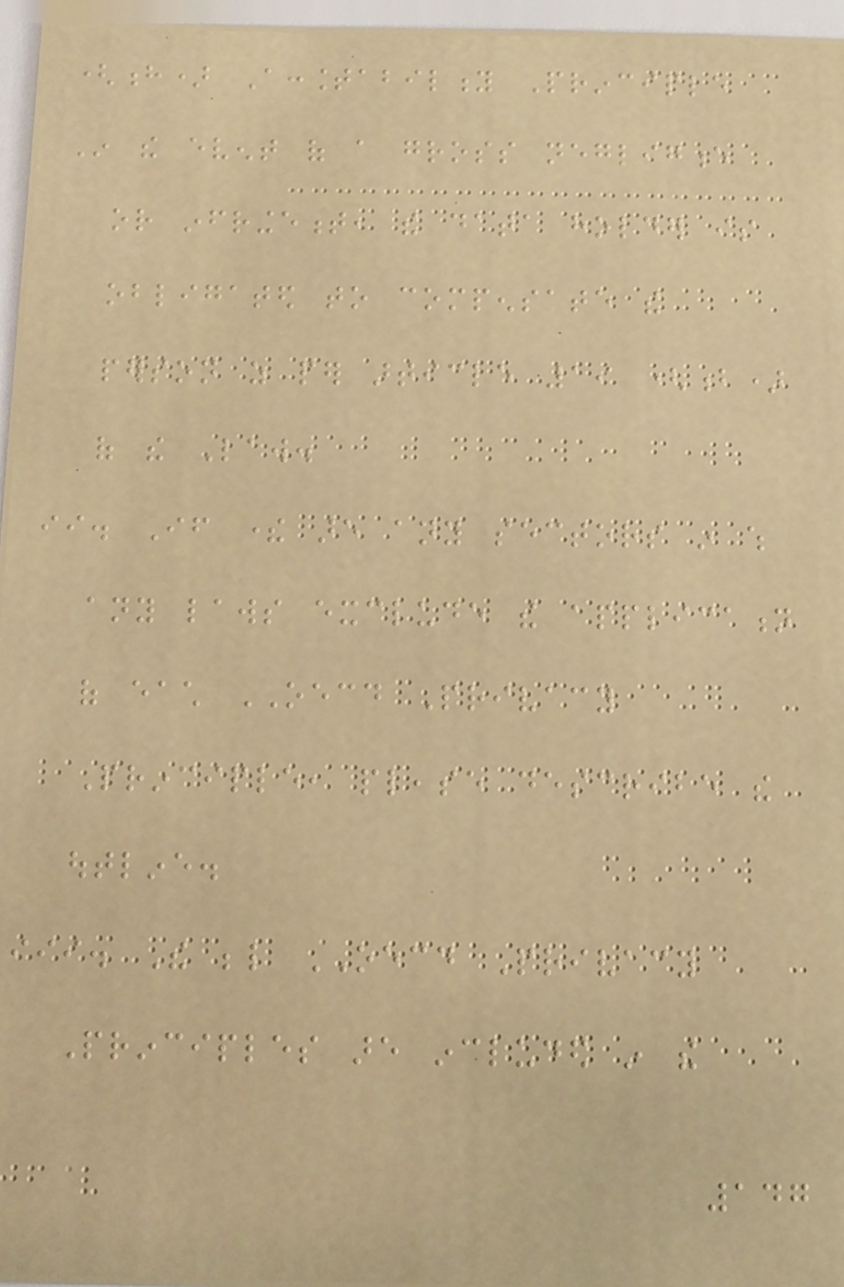(h) Accountability Principle
In the event of a gross negligence
or infringement, the data holder is
obligated to compensate the
person as per article 19 (b)
of the Law.
ii. If there are any sectors in which
any laws exclude the application
of each OECD Privacy
Principle, please describe the
outline.
iii. The below OECD Privacy
Principles are included in the
147
